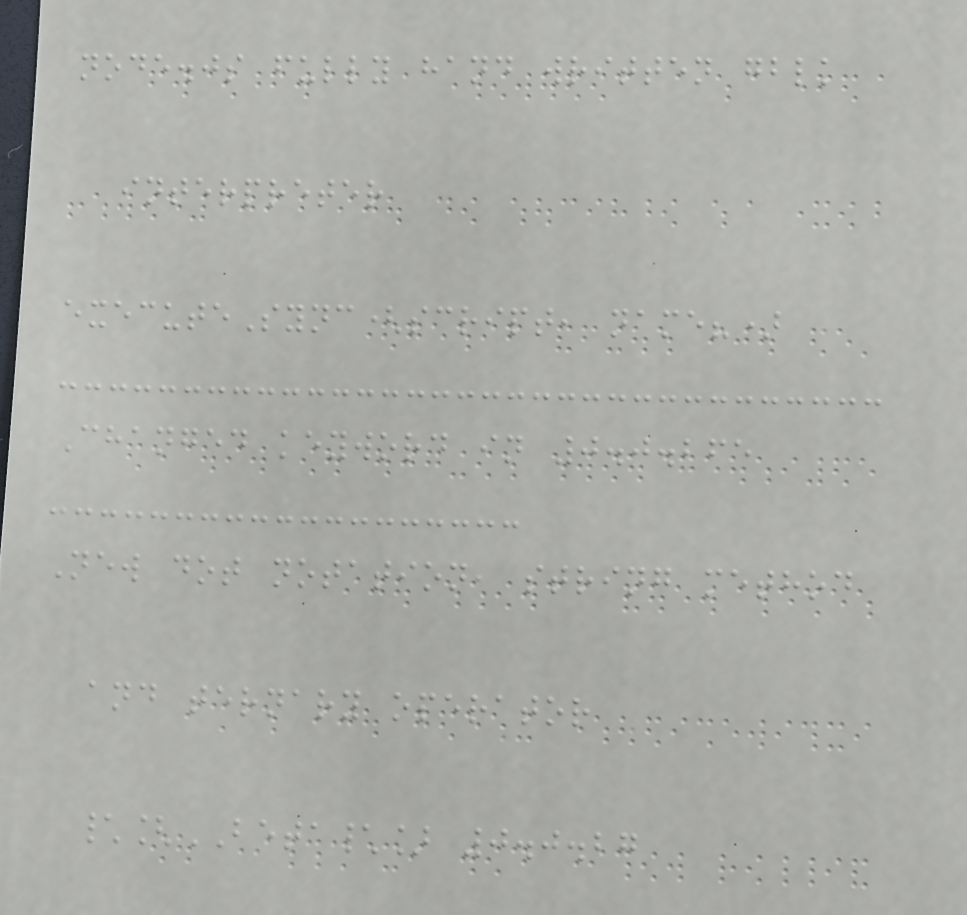node.js fully hand written gblk
interpreter
executeSync(script, name?)
Changed keyword in 0.0.265
New dot notation, string method
and ternary operator
\[BETA\] 0.0.27
